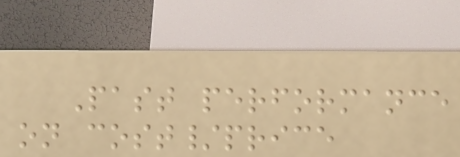Past performance
on cost/price
